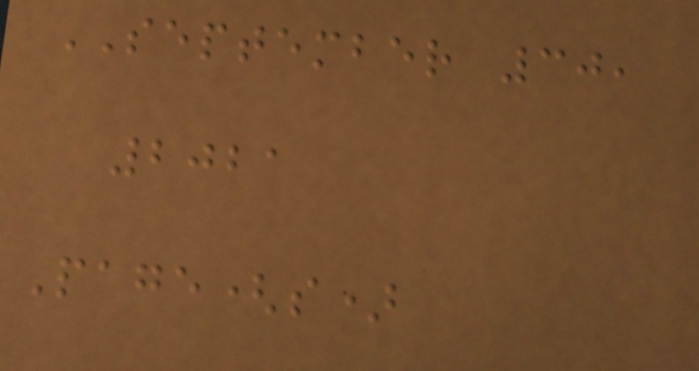SEPTEMBER 30,
2021
Page(s)
